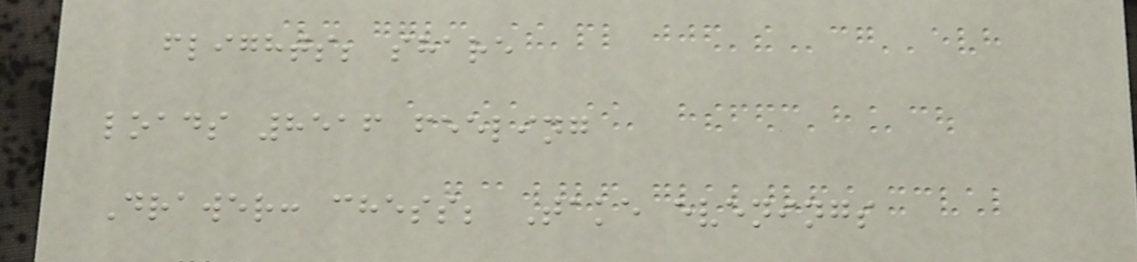flights; share
loads 8516 feeling
Drawer: chess; Take evenings
